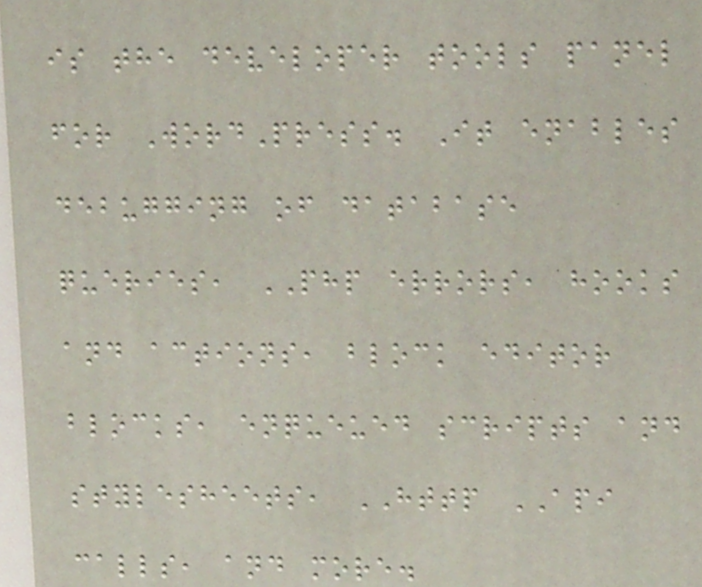is the developer tools panel
for WordPress. It enables
debugging of database
queries, PHP errors, hooks
and actions, block editor
blocks, enqueued scripts and
stylesheets, HTTP API
calls, and more.
